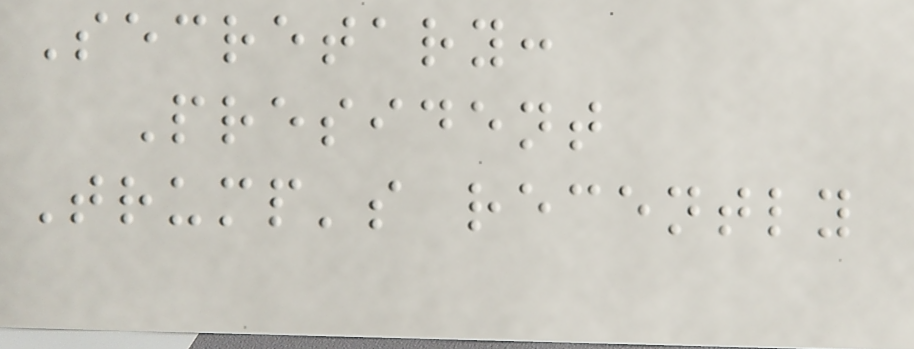Secretary:
President
Trump's recently
